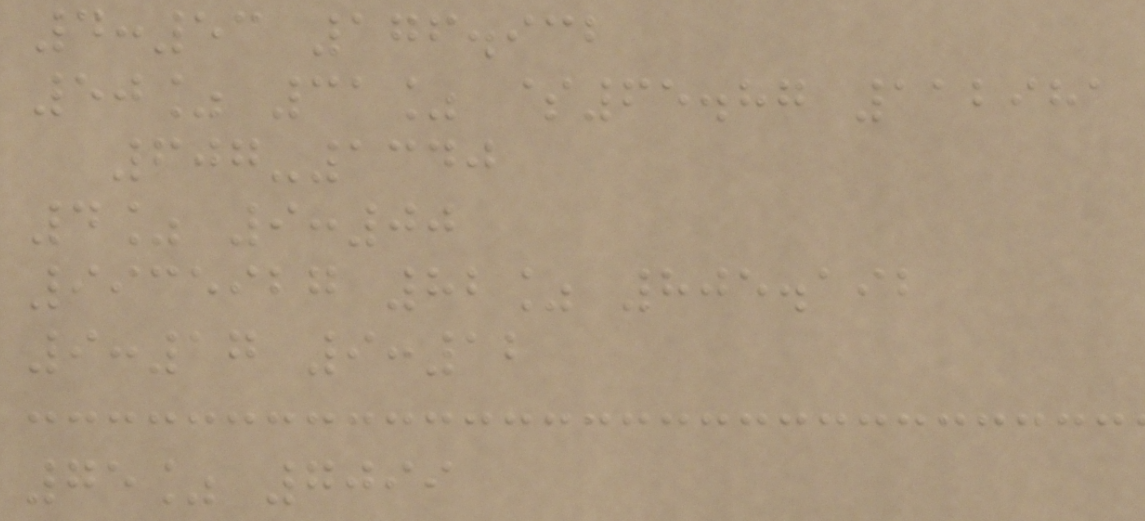4:53 176.932
50% 31% $65.87 112981
607-1340
4% 9:00
9935927 82% 805.192
9:17 9:12
75% 7099
